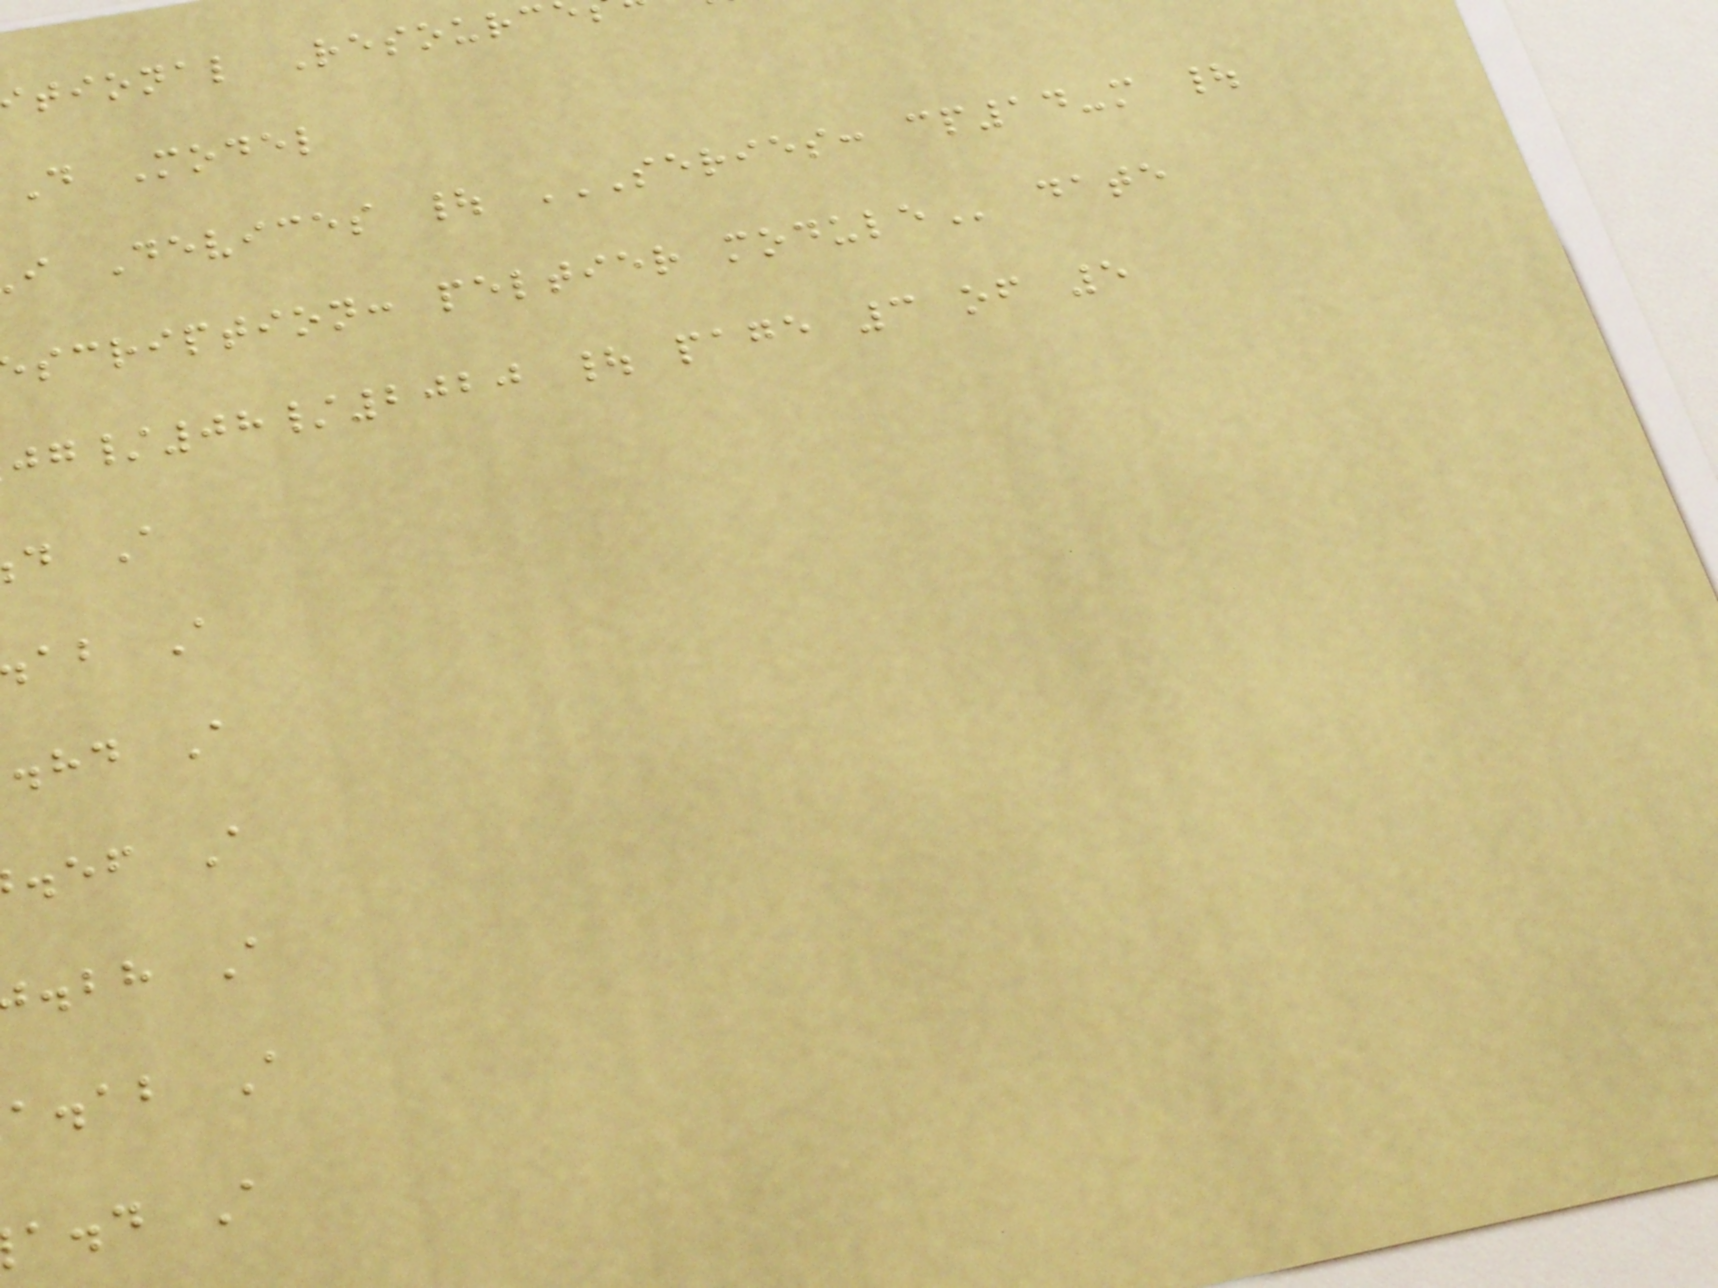tional Resourc
D Model
scription: peltier
/08/2020 | page 3 of 5
d A
ab A
.hd A
.ef A
.bh A
a.ab A
a.d A
